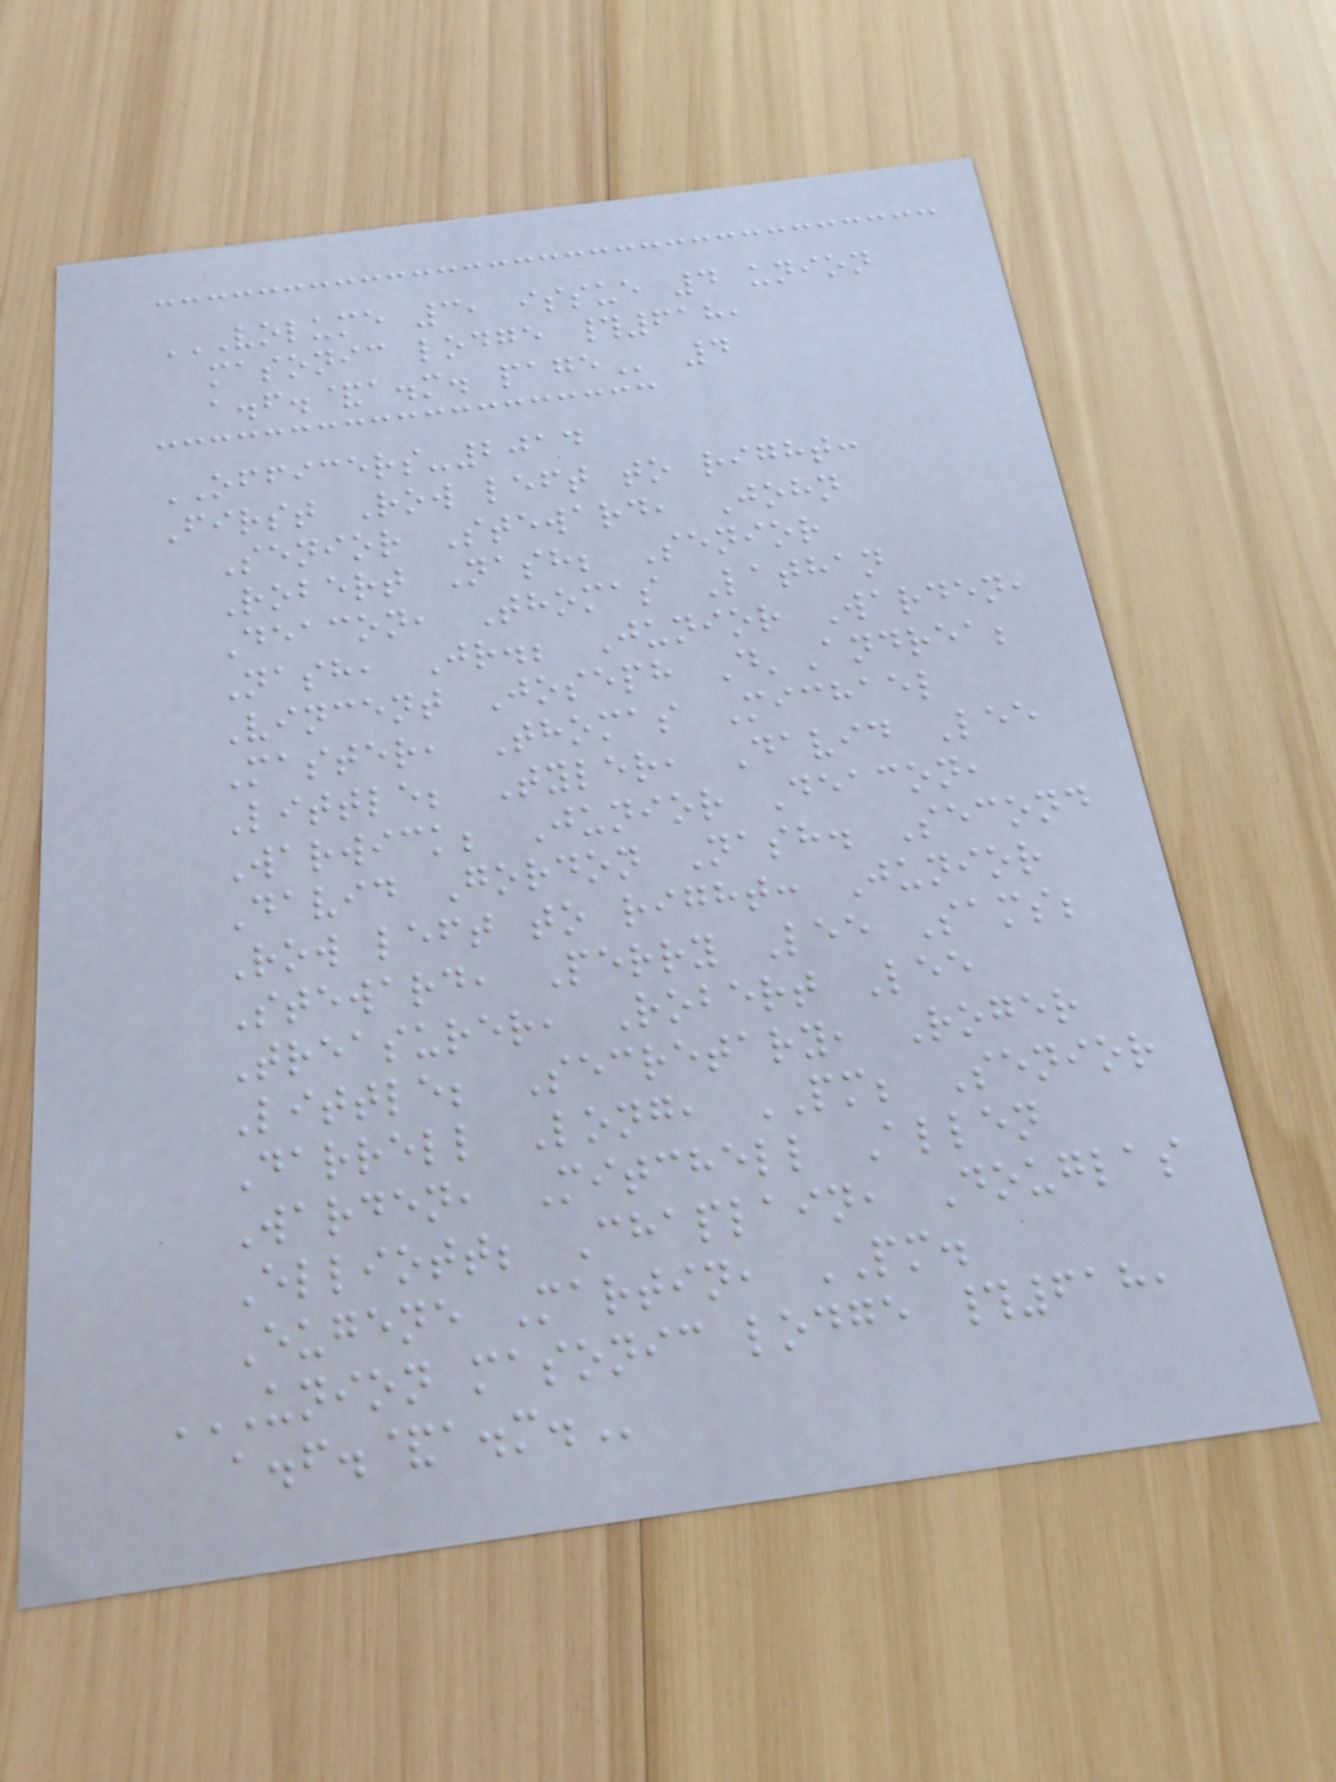VOLUME 3, ISSUE 4 UNION
MASONIC LODGE #618,
A.F.&A.M. PAGE 4
OFFICERS-2014
First Row left to right:
Senior Steward, John
Robert Nash; Senior
Deacon, Thomas Lathan
Nash, Jr.; Junior Warden,
Vincent Joseph D'Andrea;
Master, Thomas Michael
Little; Tyler, David Lee
Warwick; Junior Deacon,
David Gordon Nash. Second
Row left to right: Junior
Steward, Perry Lee Sams;
Treasurer, Robert Lee
Little; Secretary, Roger
Darrell Long, PM; Senior
Warden, Mitchell Allen
Elliott; Chaplain, Douglas
Eugene Martin, PM.
UNION MASONIC LODGE #618,
A.F.&A.M.
